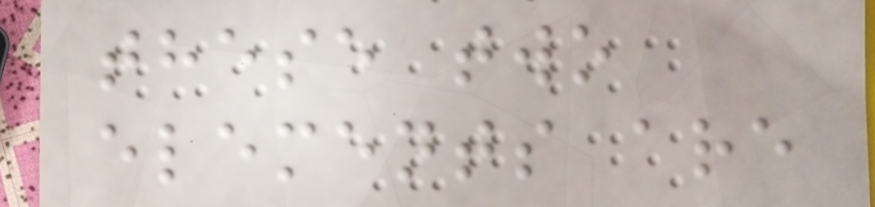these two
elements are
